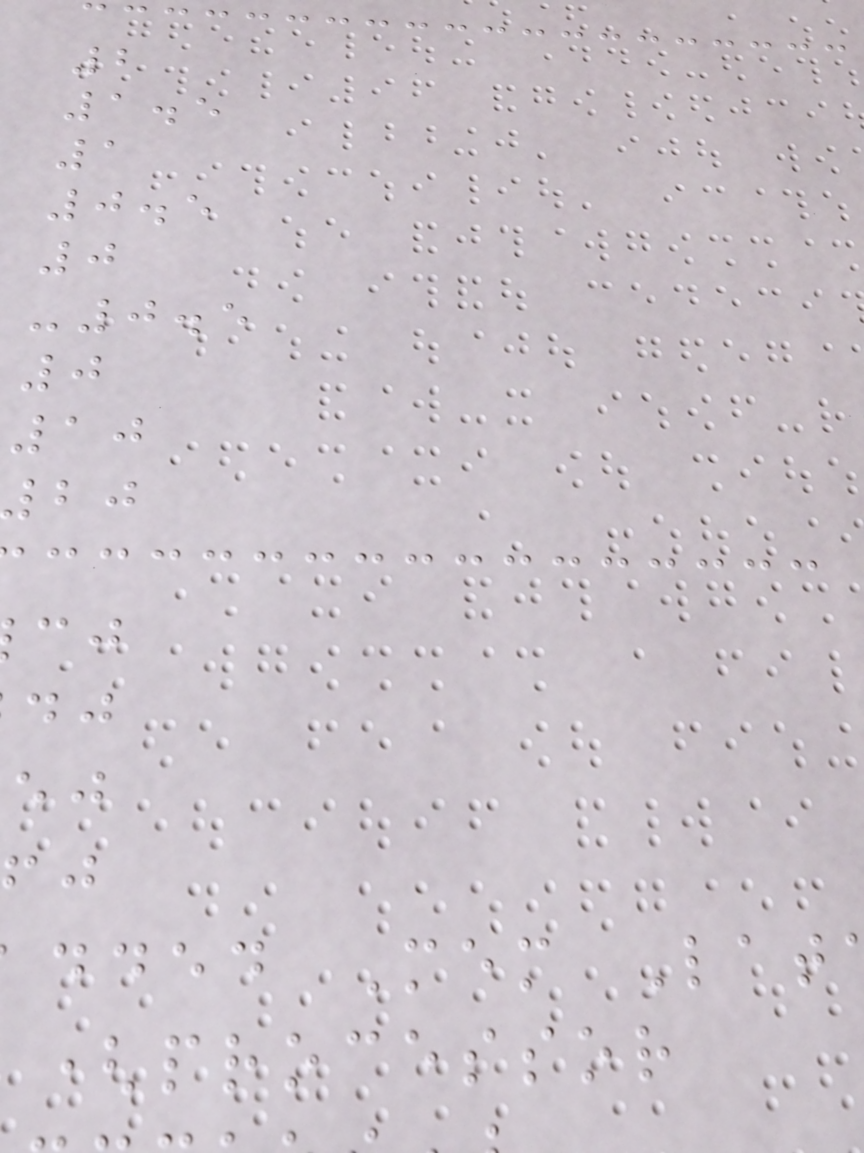2
1.5
1
0.5
0
-0.5
0
10
dded Mem Lat
(processor
